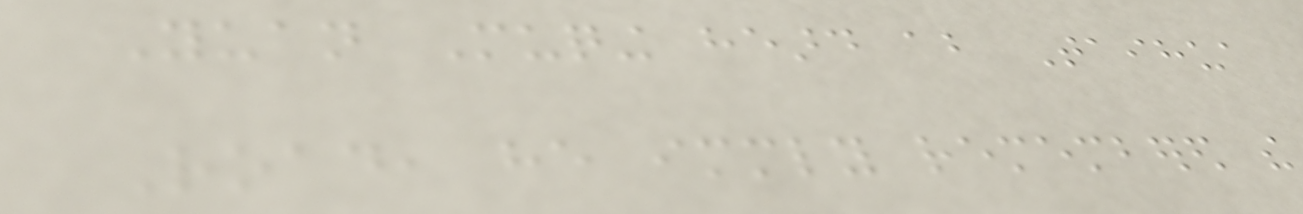Yuan Muqing heard about Taihua
Road, he immediately remembered the
